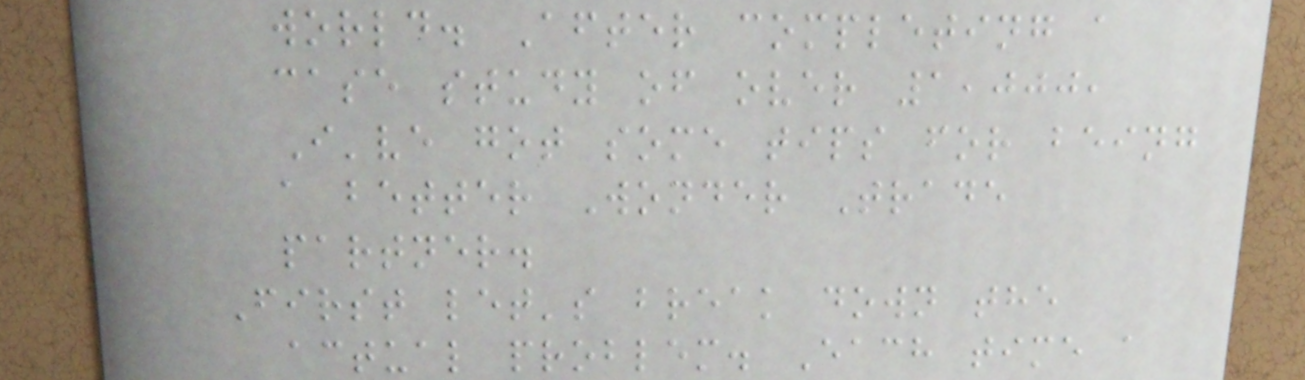world. After completing a
case study of over 1,000,
I've got some tips for being
a better Wonder Trade
partner.
First let's break down the
actual problem. Each time a
